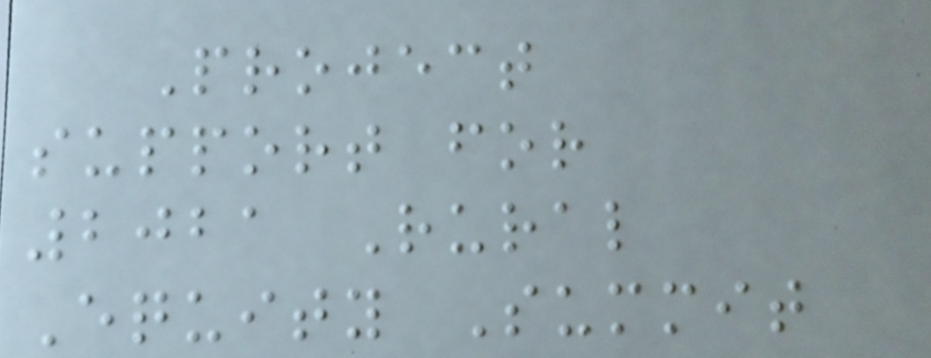Project
support for
2021 Rural
Equity Summit
